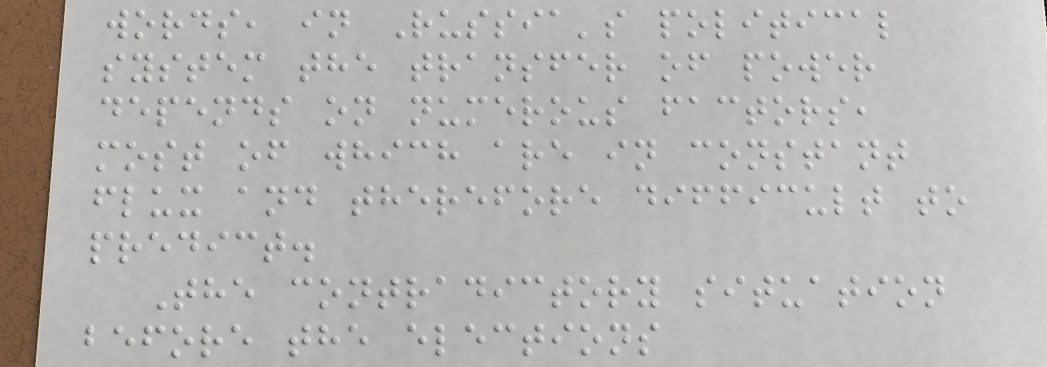words, in Russia's political
system the transfer of power
depends on numerous factors,
most of which are in constant
flux and therefore difficult to
predict.
The contradictory situation
before the elections
